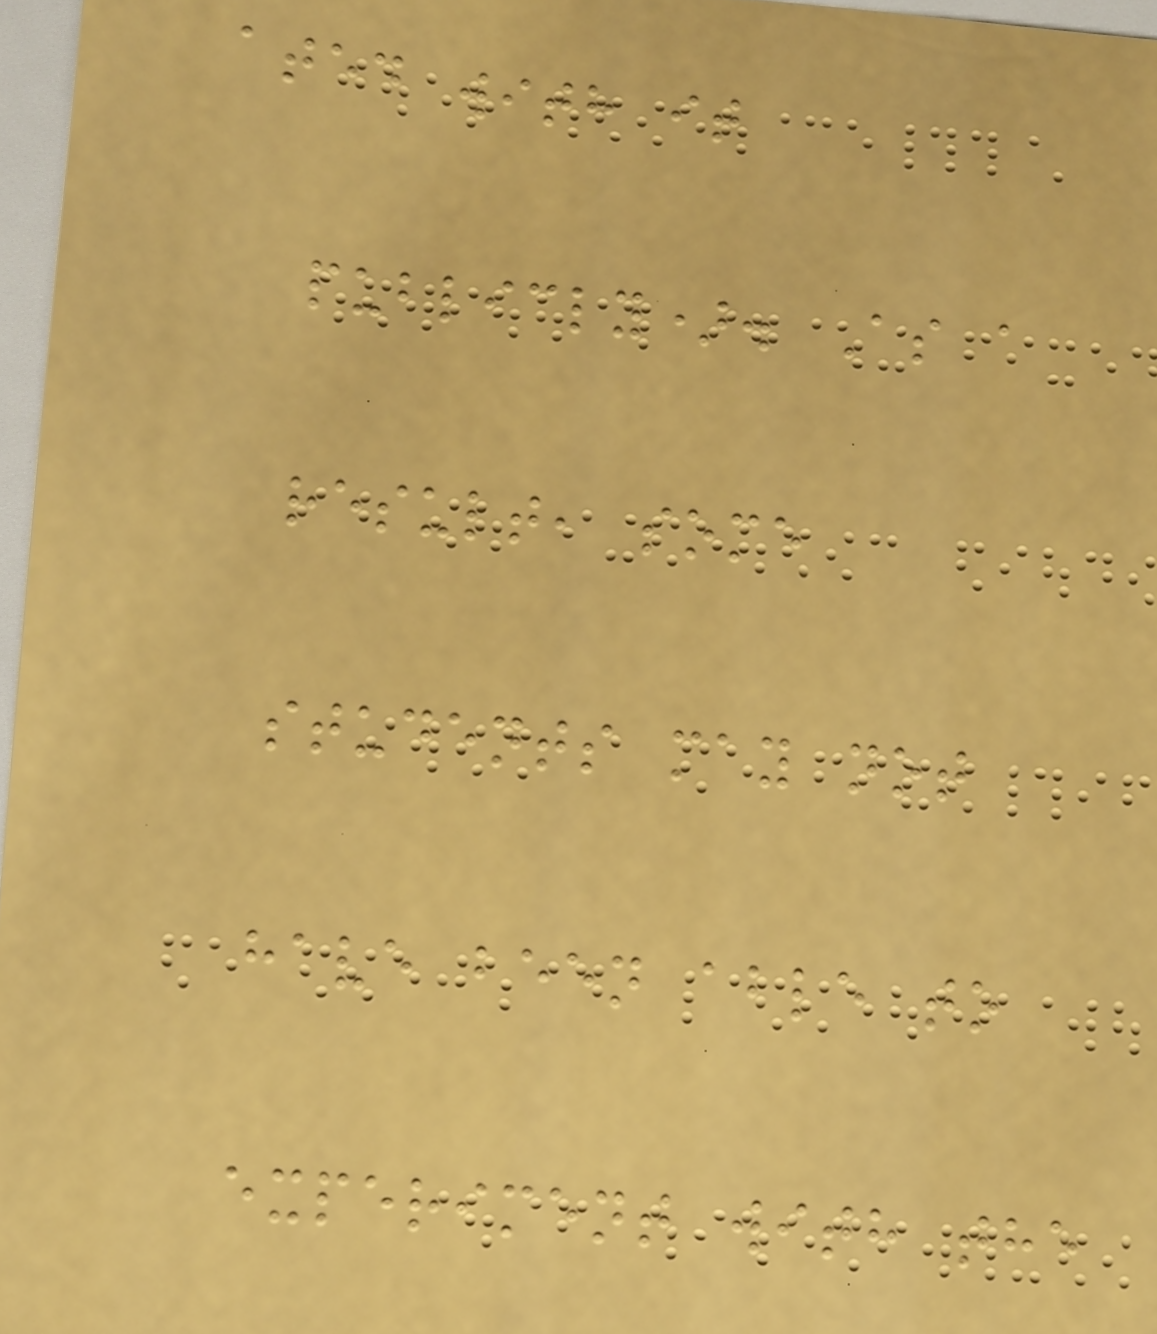ated with it
publicly). As a
result, some
students may not
have been able to
experiment with the
